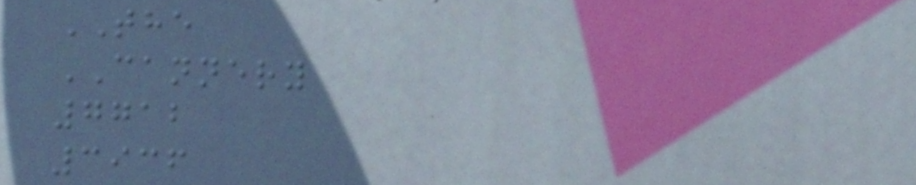THE
CANNERY
7712
3936
